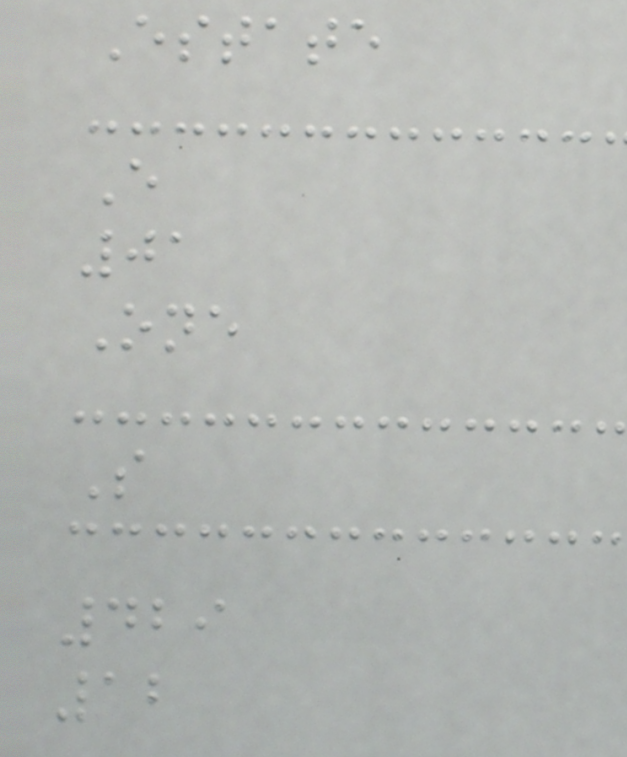Estate
E
01
One
S
429
12
